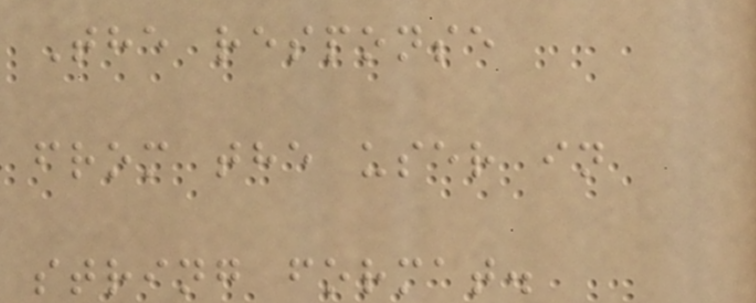The response
from the user in
string format.
